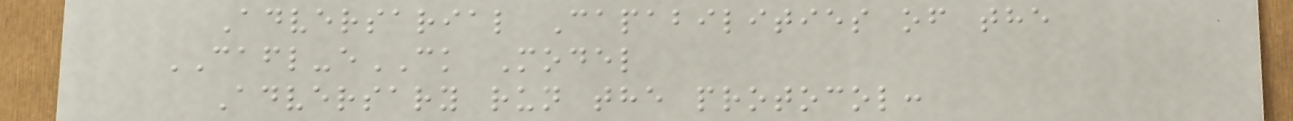Adversarial Capabilities of the
CAFL-eCK Model
Adversary run the protocol:
